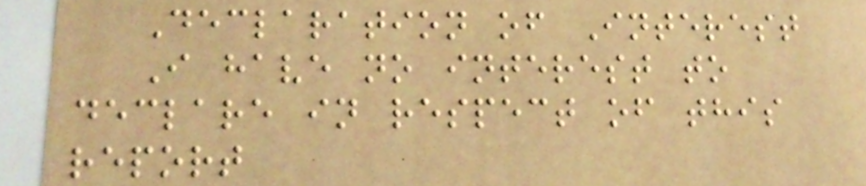Declaration of Interest
I have no interest to
declare in respect of this
report
